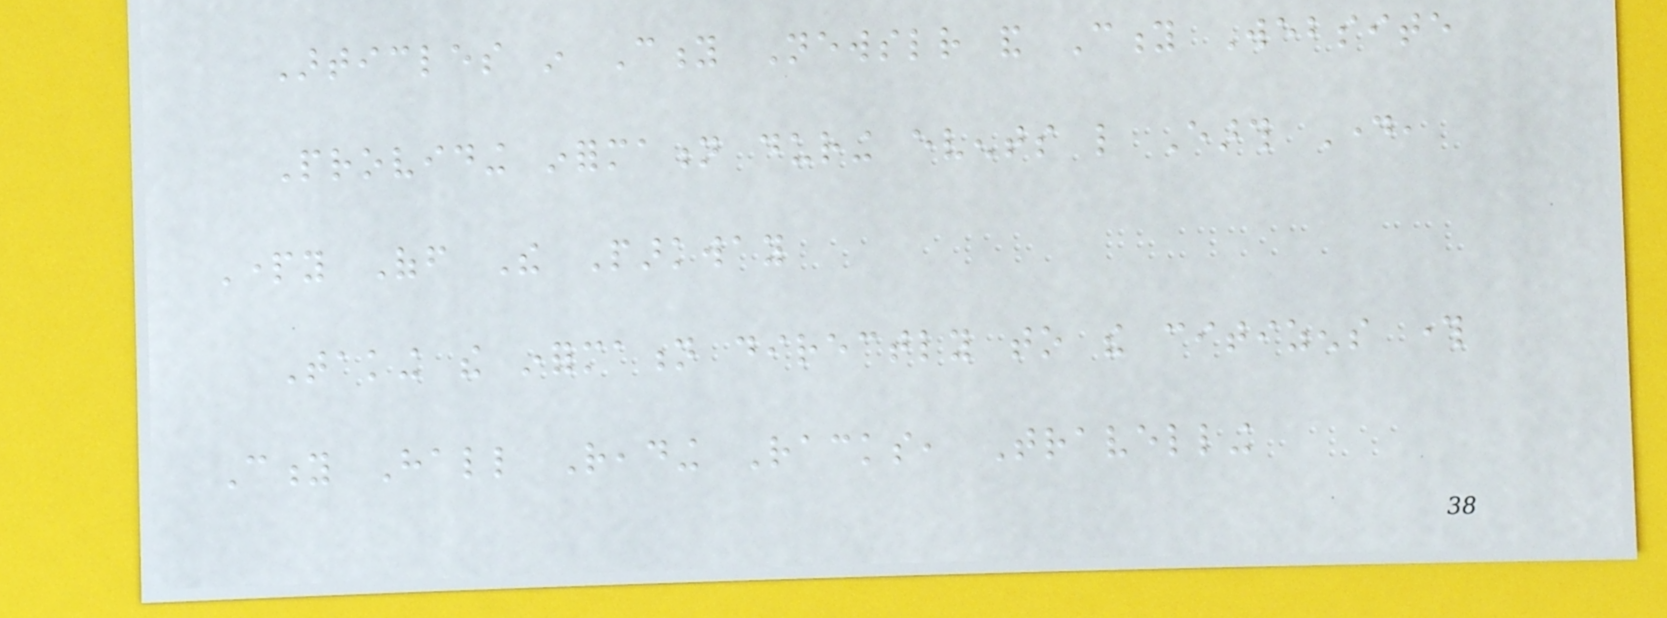Articles in City Newsletter and City Website
Providing information during events like Earth Day,
Party Off The Parkway
Taking the information directly to the citizens through
City Hall Reading Racks, Travelling
